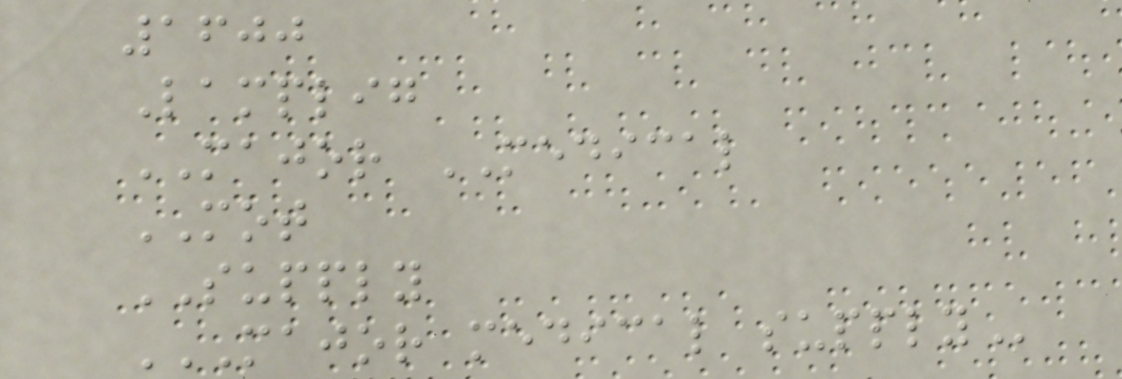1600
Lamplig
MAJOR MEDICAL
MOT
SUPPLY
MAJOR MEDICAL SUPPLY
